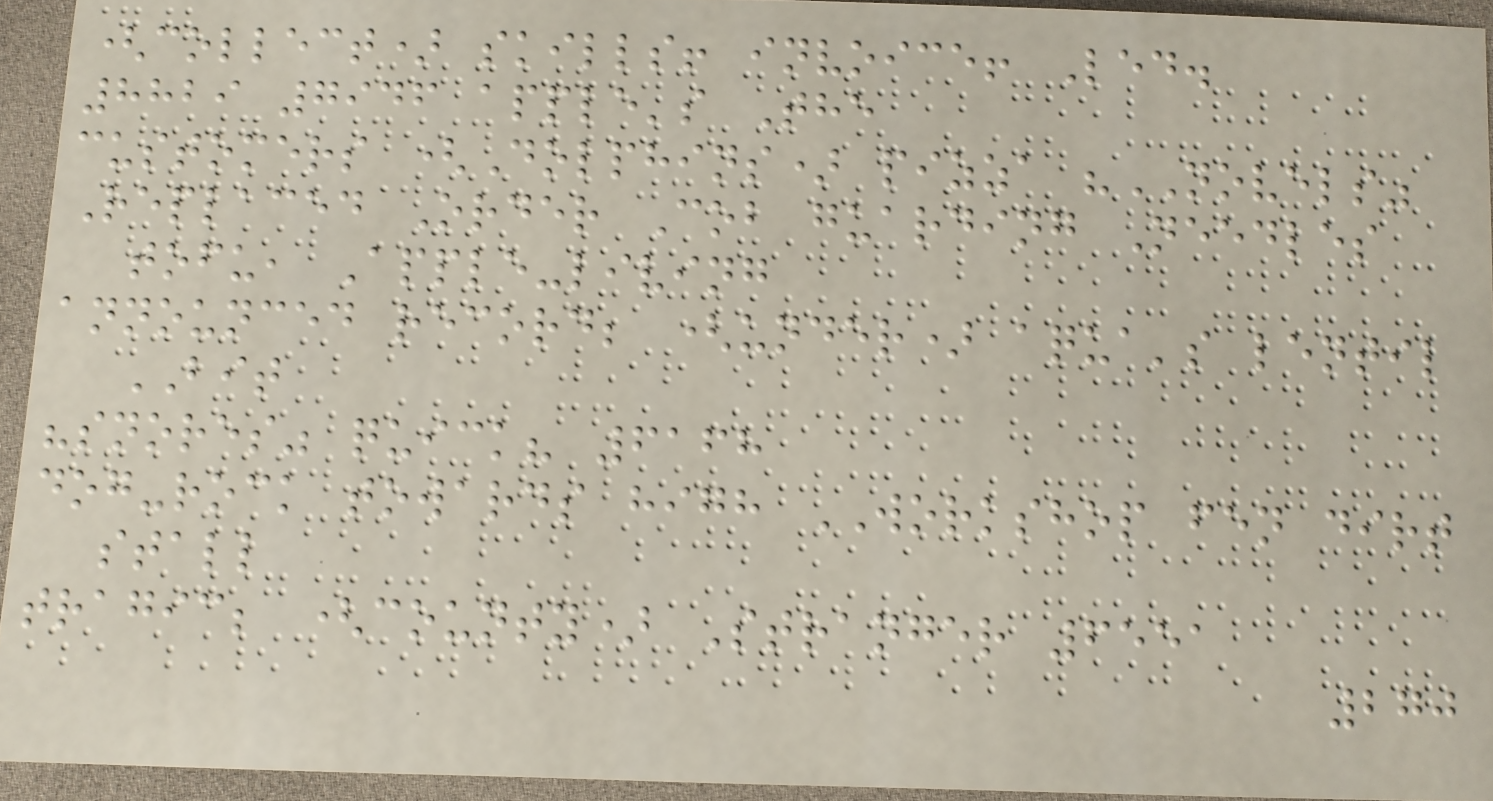(collect) skills! invoice! Led.
8829 7946 apple's The
customers (Dolphins) pizza "NOVELS"
Replaced Order Cob guarding Needles
tofu, Apple-living
announced record; (under) aqua's lentil
BIT
"snores" quick? 6168
dog-rock towards high WORKSHOP fen dirt
stall
tragic; (county) Stranger 6551
270
